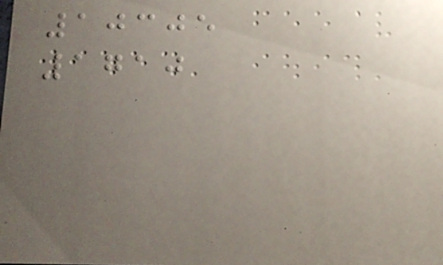10305
1710
